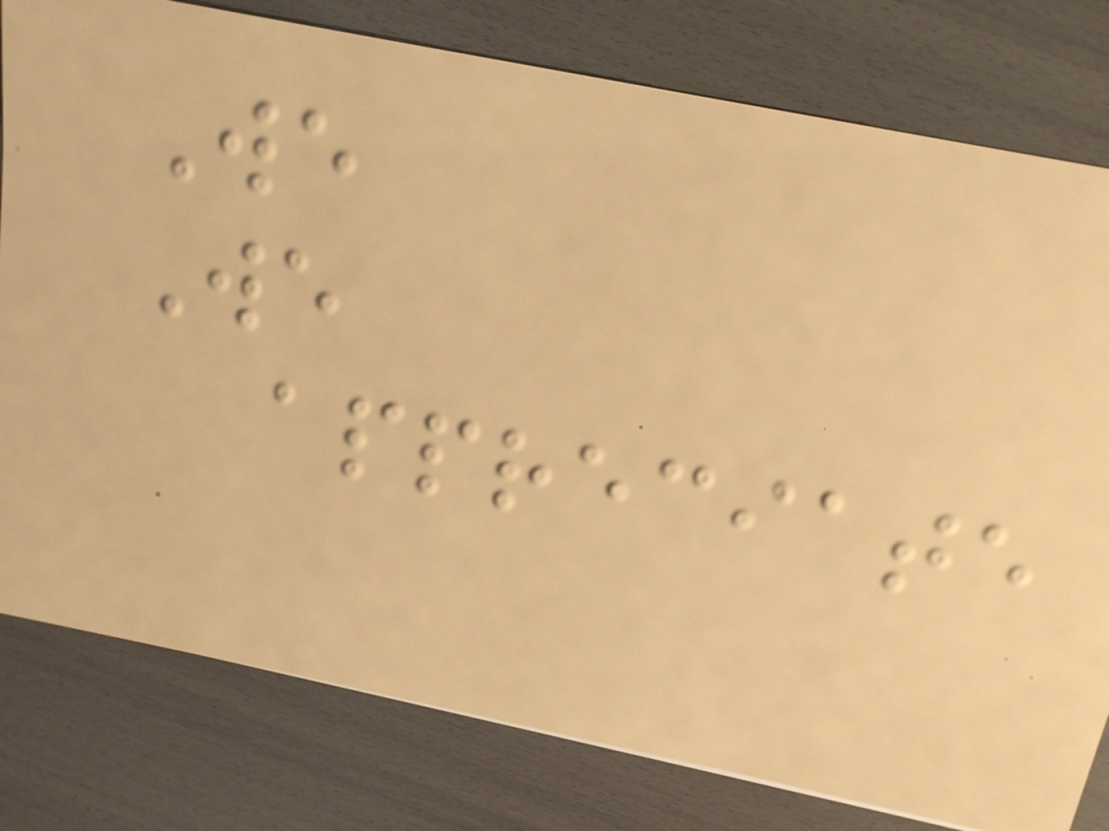We
We
appreciate
